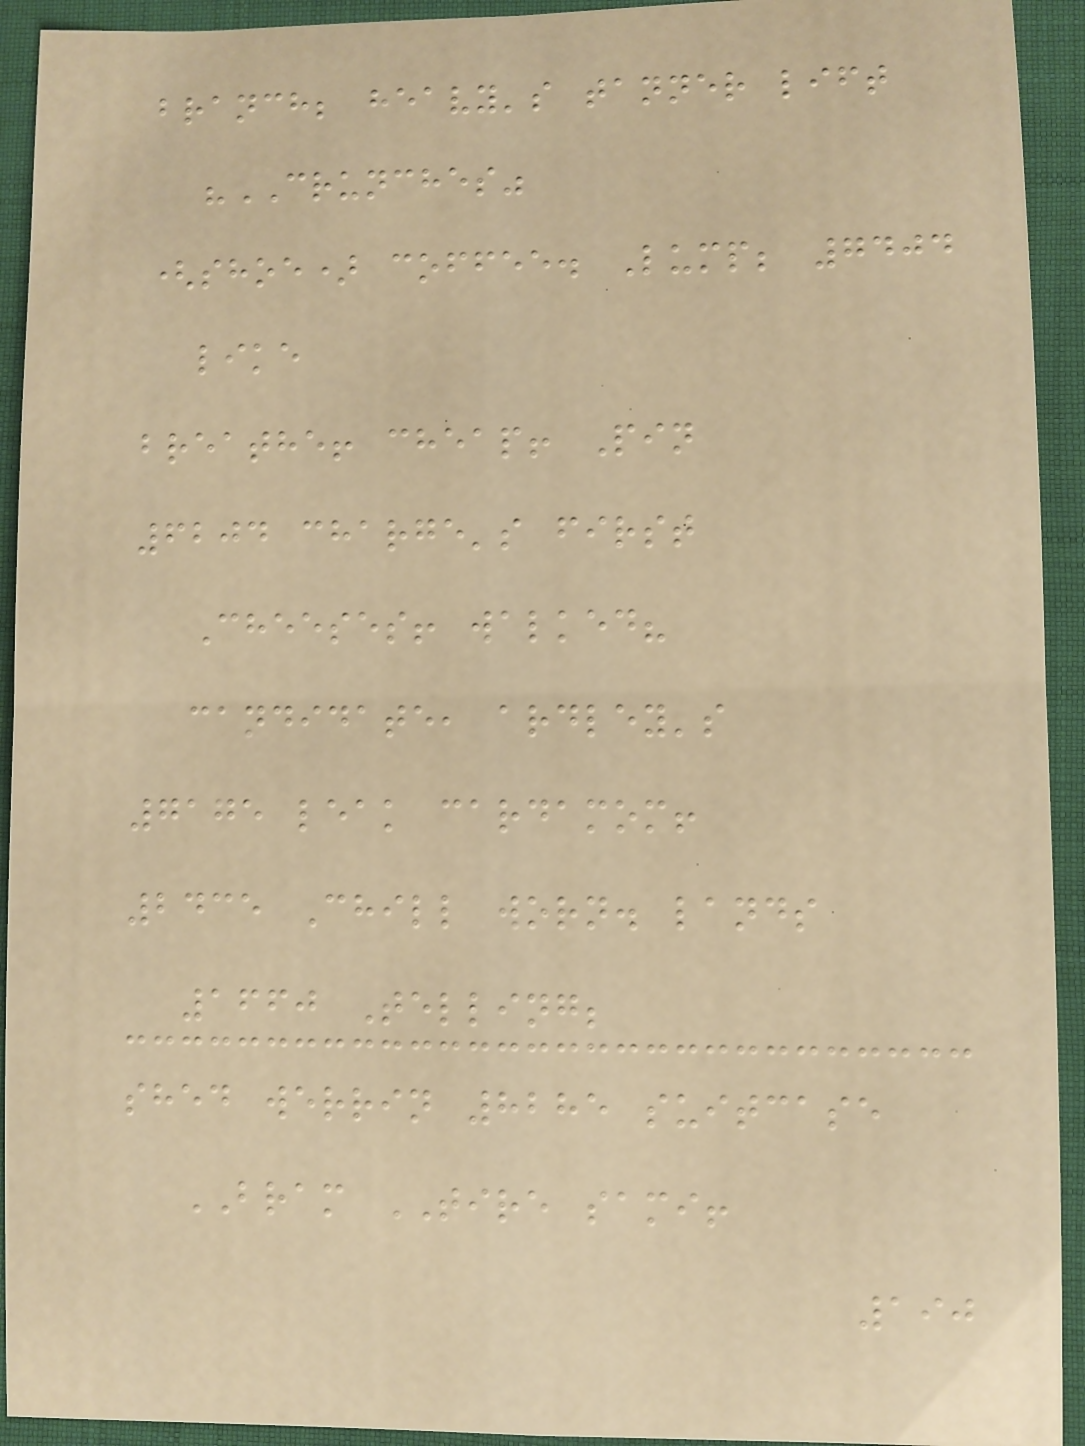branch; heavy's tanner lift
"CRUNCHES"
(shoe) coffee. Lump; 7404
like
breathe! cheap! Pin
6204 charge's first
Cheeses! walked?
candidate, ardley's
7175 leak cardamom!
2435 Chill worn. lands
1660 Telling;
shed werrin 8285 suitcase
BRAM TIRE sami!
190
